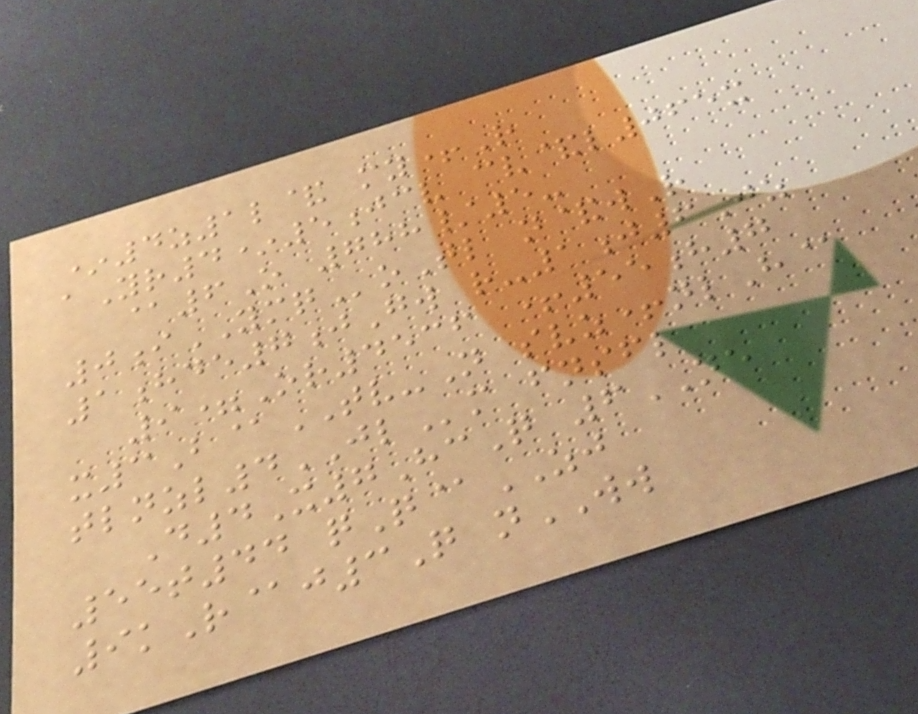*4z1l& my+R
aYr4*5jcv cv&l065x
@6O 788/5-
0iYMQoTl n&wR
1hde7jGw r-1j6Jz
9=Or4536 +55h7
x3B@TV-N svz+nlH@
tlnzl4JLm fnsfl
D4X7HcQ 6NE
55t44 qQ@ZJ
9kR@j3Q nWW
